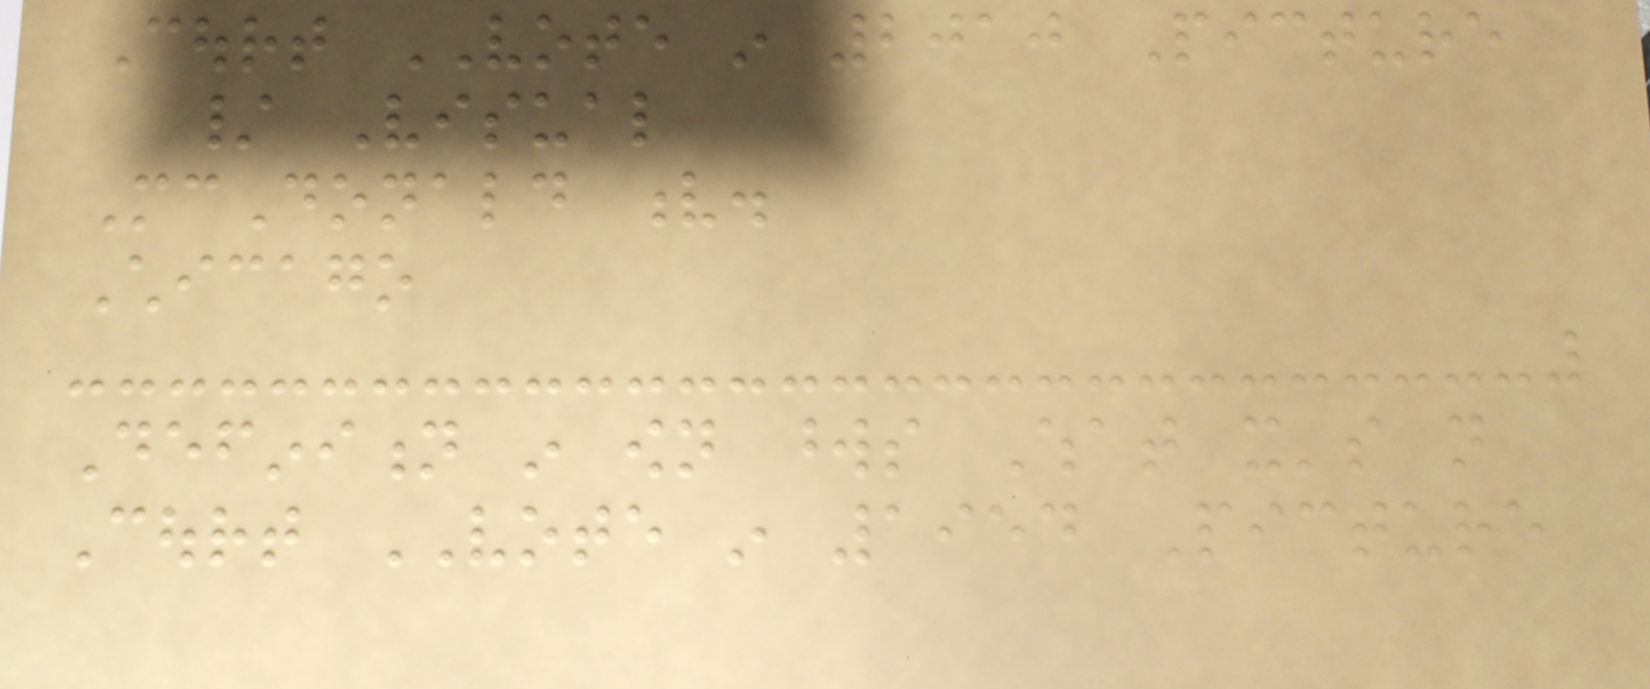Court VOTE in 2010 Picture
/ Visual
McDonald v.
Chicago
Definition in own words What it's not
Court VOTE in 1954 Picture
